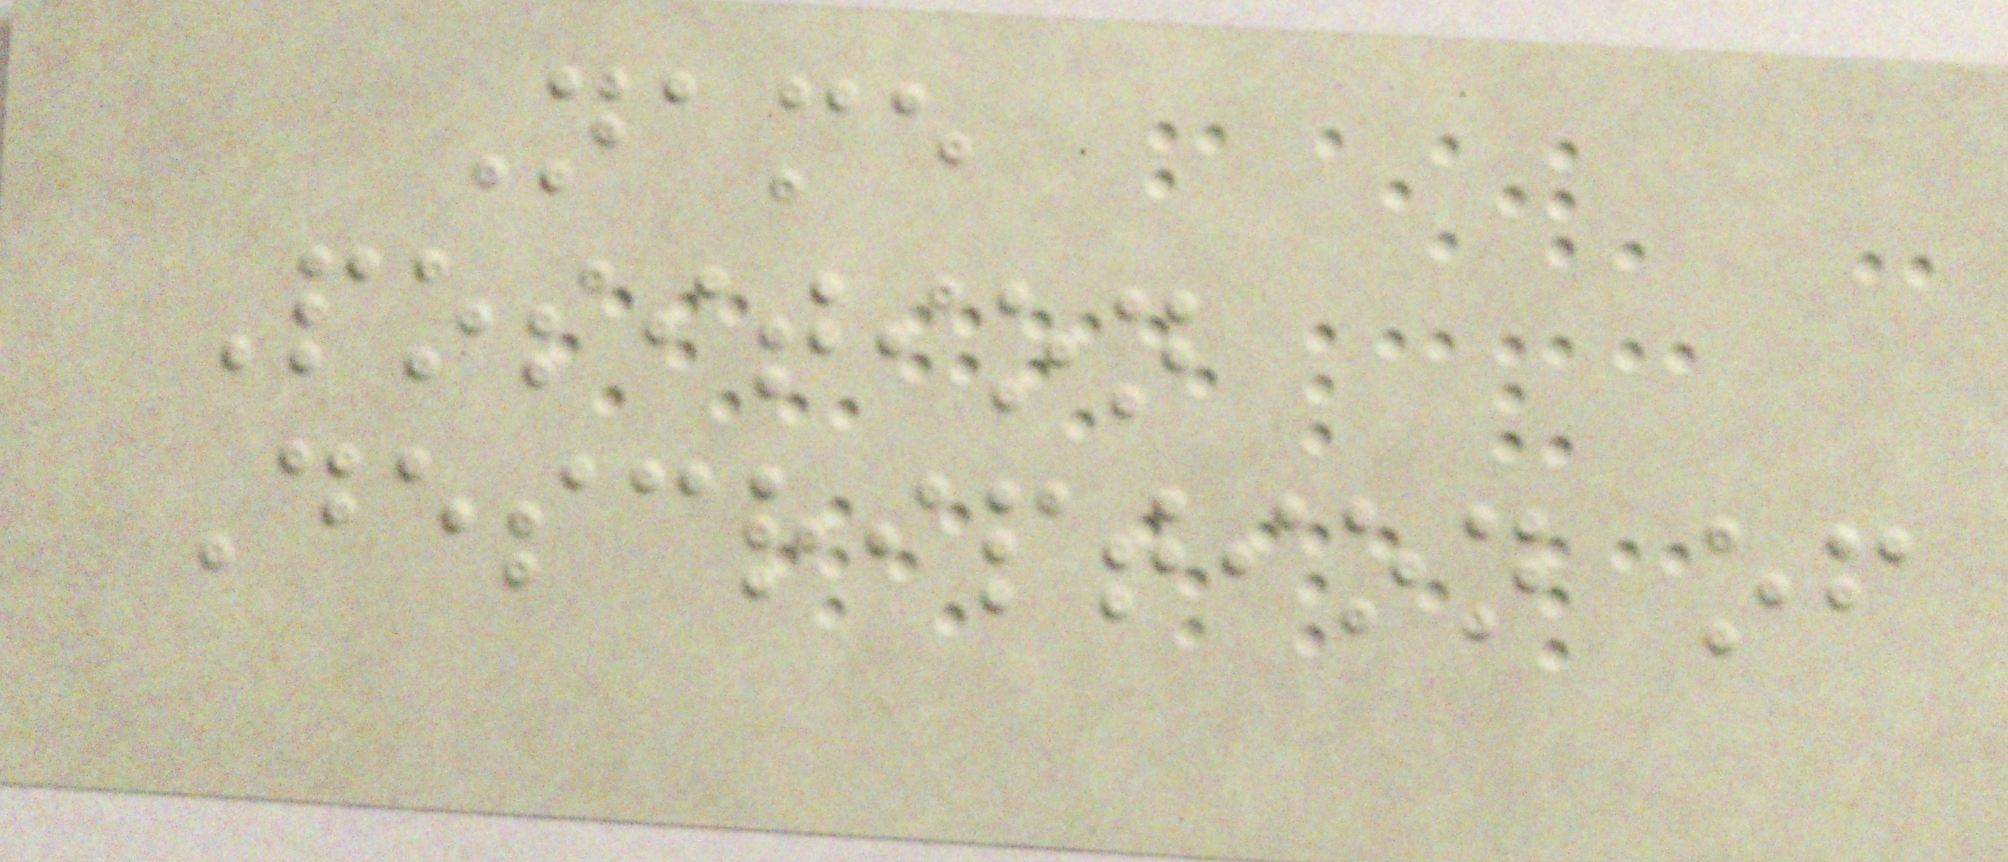Name
Position
Description of
